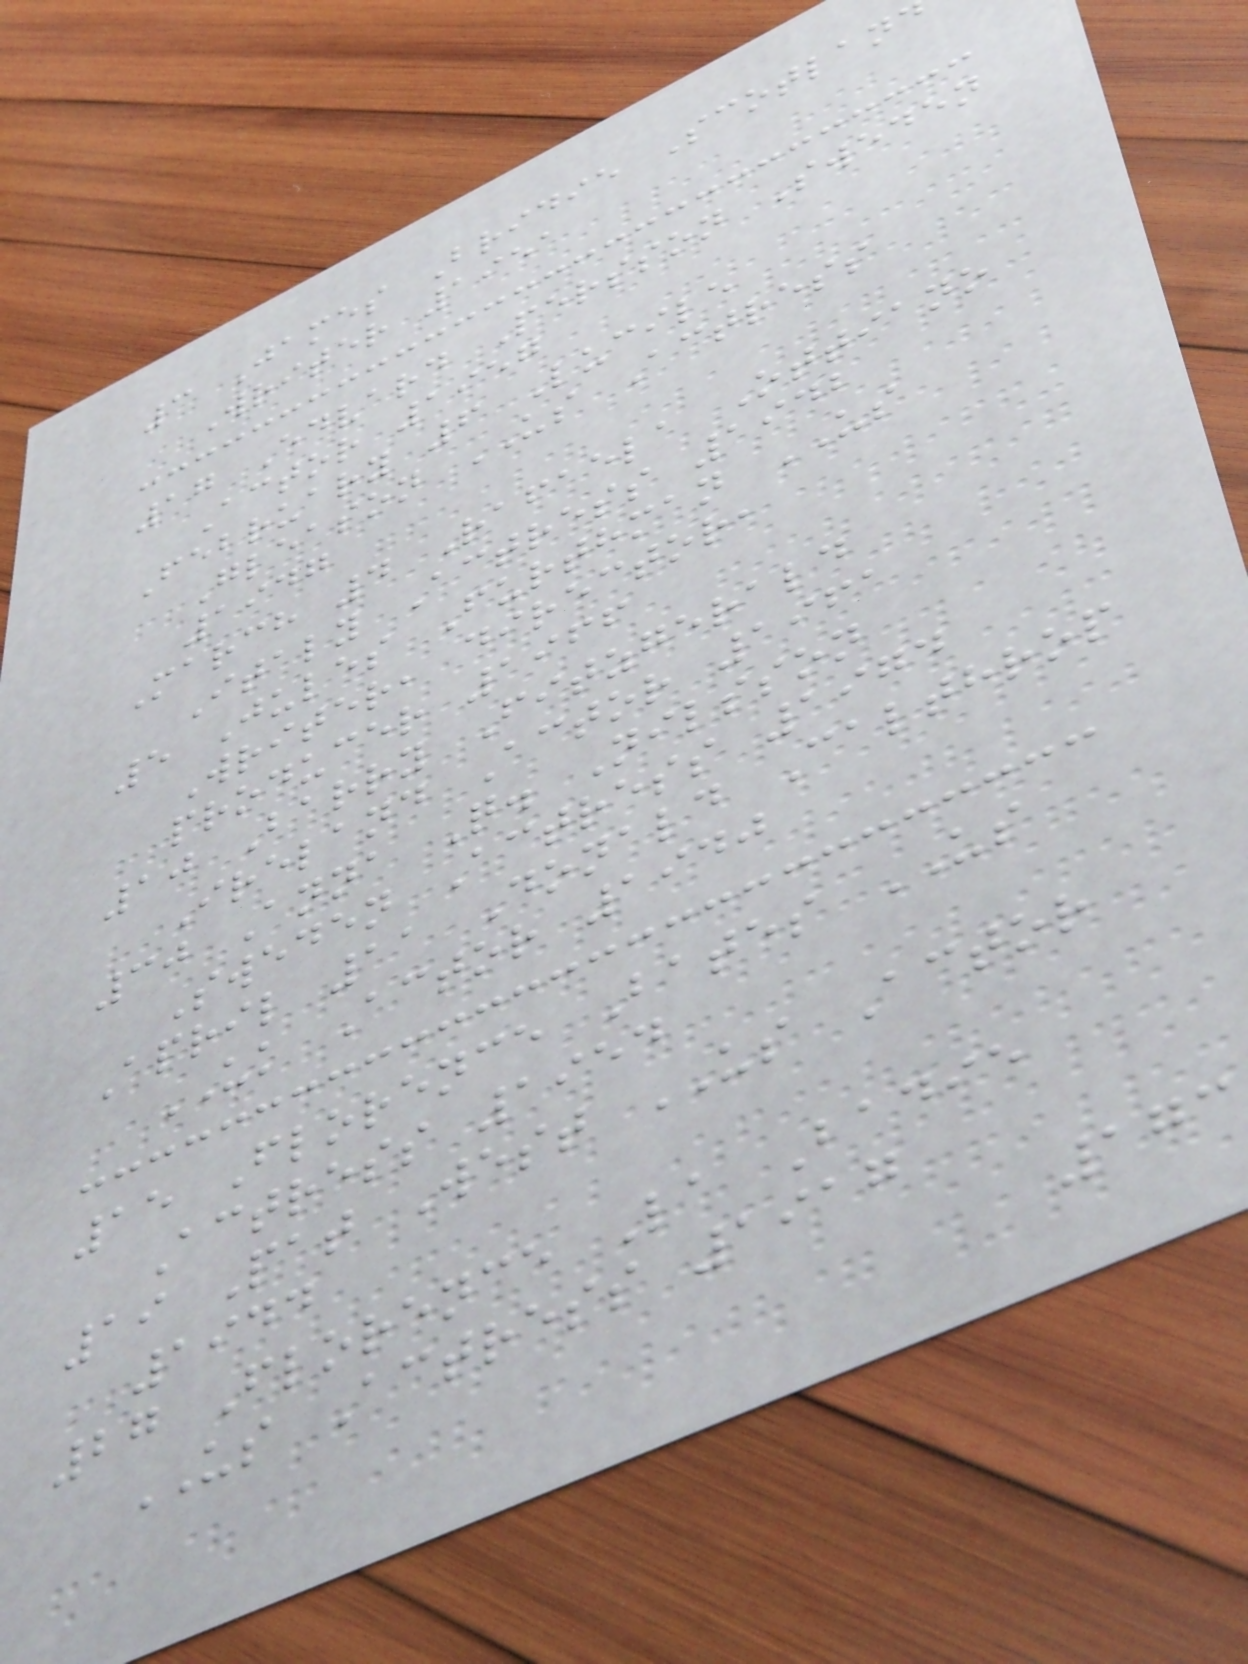3 James Bridie Scotlan
Writer 1951
17 Edvard Persson Sweden
Actor 1957
February 6 Lucile
Gleason US Actress
1947
March 4 Rafaela Ottiano
Italy Actress 1942
5 Jules Furthman US
Writer, director,
producer 1966
10 Barry Fitzgerald
Ireland Actor 1961
30 Anna Q. Nilsson
Sweden Actress 1974
April 11 Donald Calthrop
UK Actor 1940
15 Florence Bates US
Actress 1954
19 Pat West US Actor
1944
27 Florence La Badie
US Actress 1917
173
